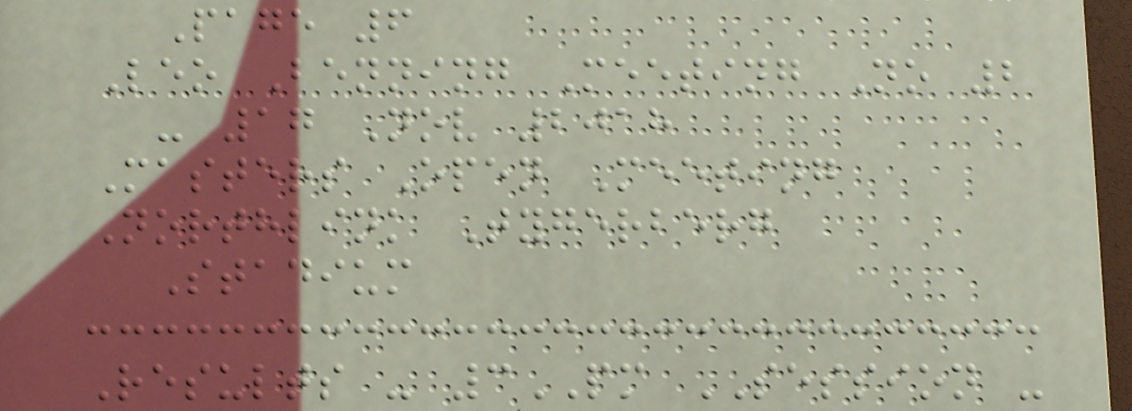Page 6
Leo Benning Meeting No 2
- 17 Nov 2018
Masters Open Meeting
Northlink Tygerberg
Stadium
Results - 3PM SESSION -
